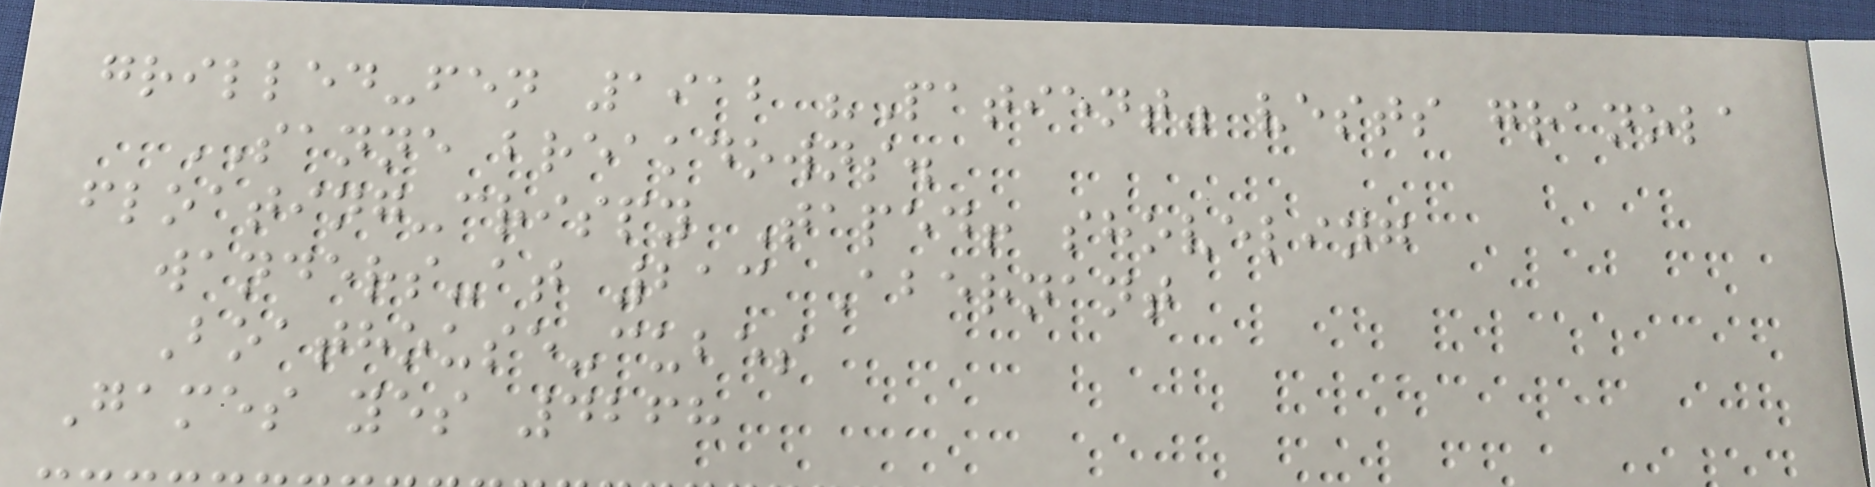grilled-fen 1912 "Patient" vests granola
SANNE breakdowns.
floating-crispy Taped! shoveling
wanders-at 213 Abernant
Boathouse-cubes
Games yes 4268
